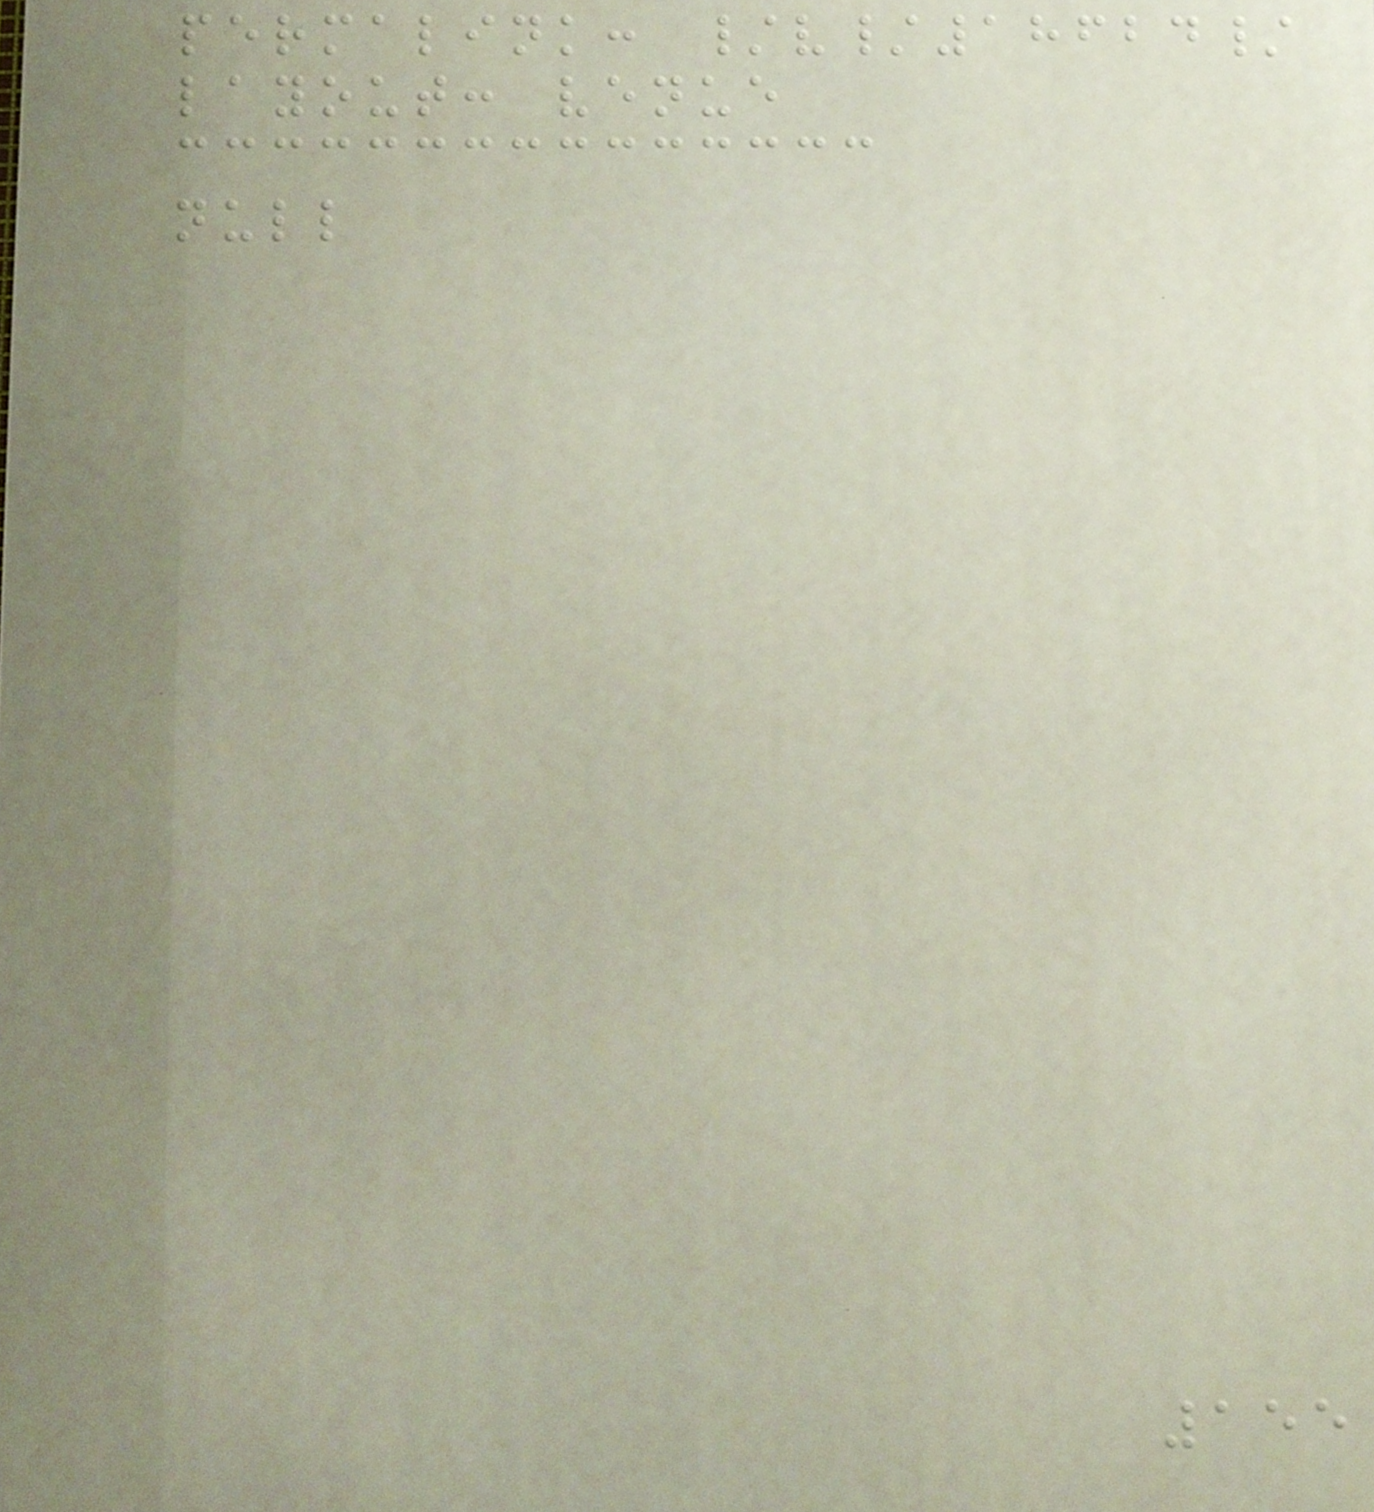permalink: /v/18624/
layout: venue
null
155
